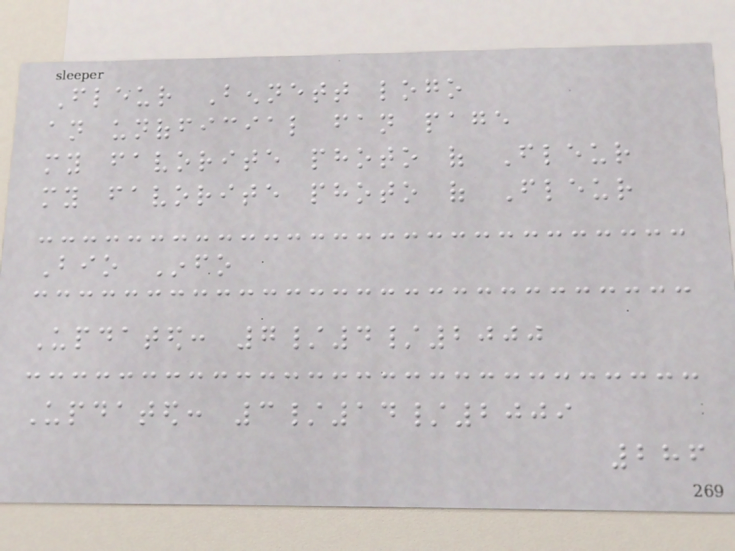Fleur Bennett logo
an unofficial fan page
my favorite photo of Fleur
my favorite photo of Fleur
Bio Info
Updated: 7/4/2000
Updated: 3/14/2009
286
